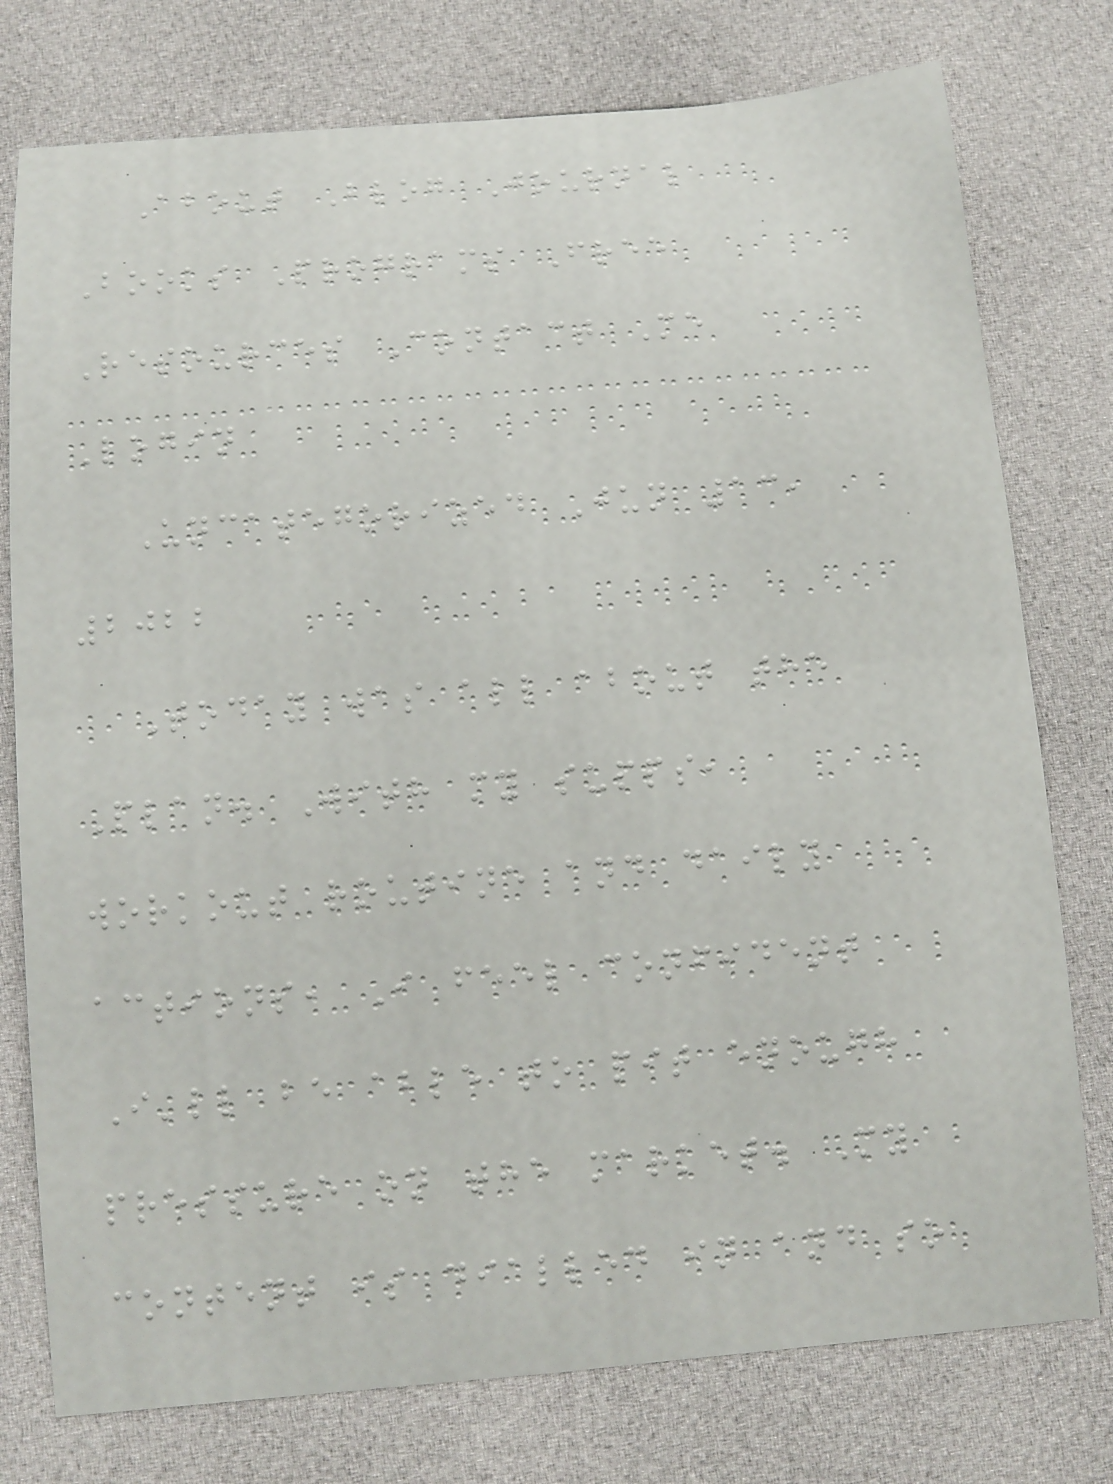About Blog Journal
Books Programs Free
Resources Contact Me
Login
Uncategorized Jun 13,
2022
Today was all about the
Plan. With my supps,
workout routine and daily
actions, I feel confident
I'll be able to pit enough
pressure on the market. My
content is dialled in and so
